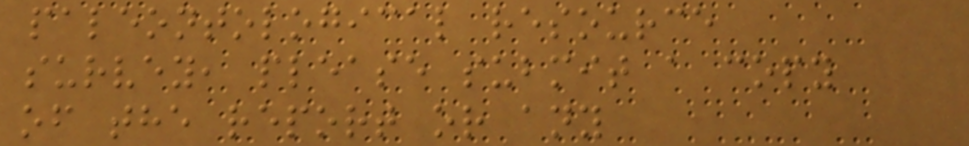paleontological resource
survey, please submit a copy
of the report or any
